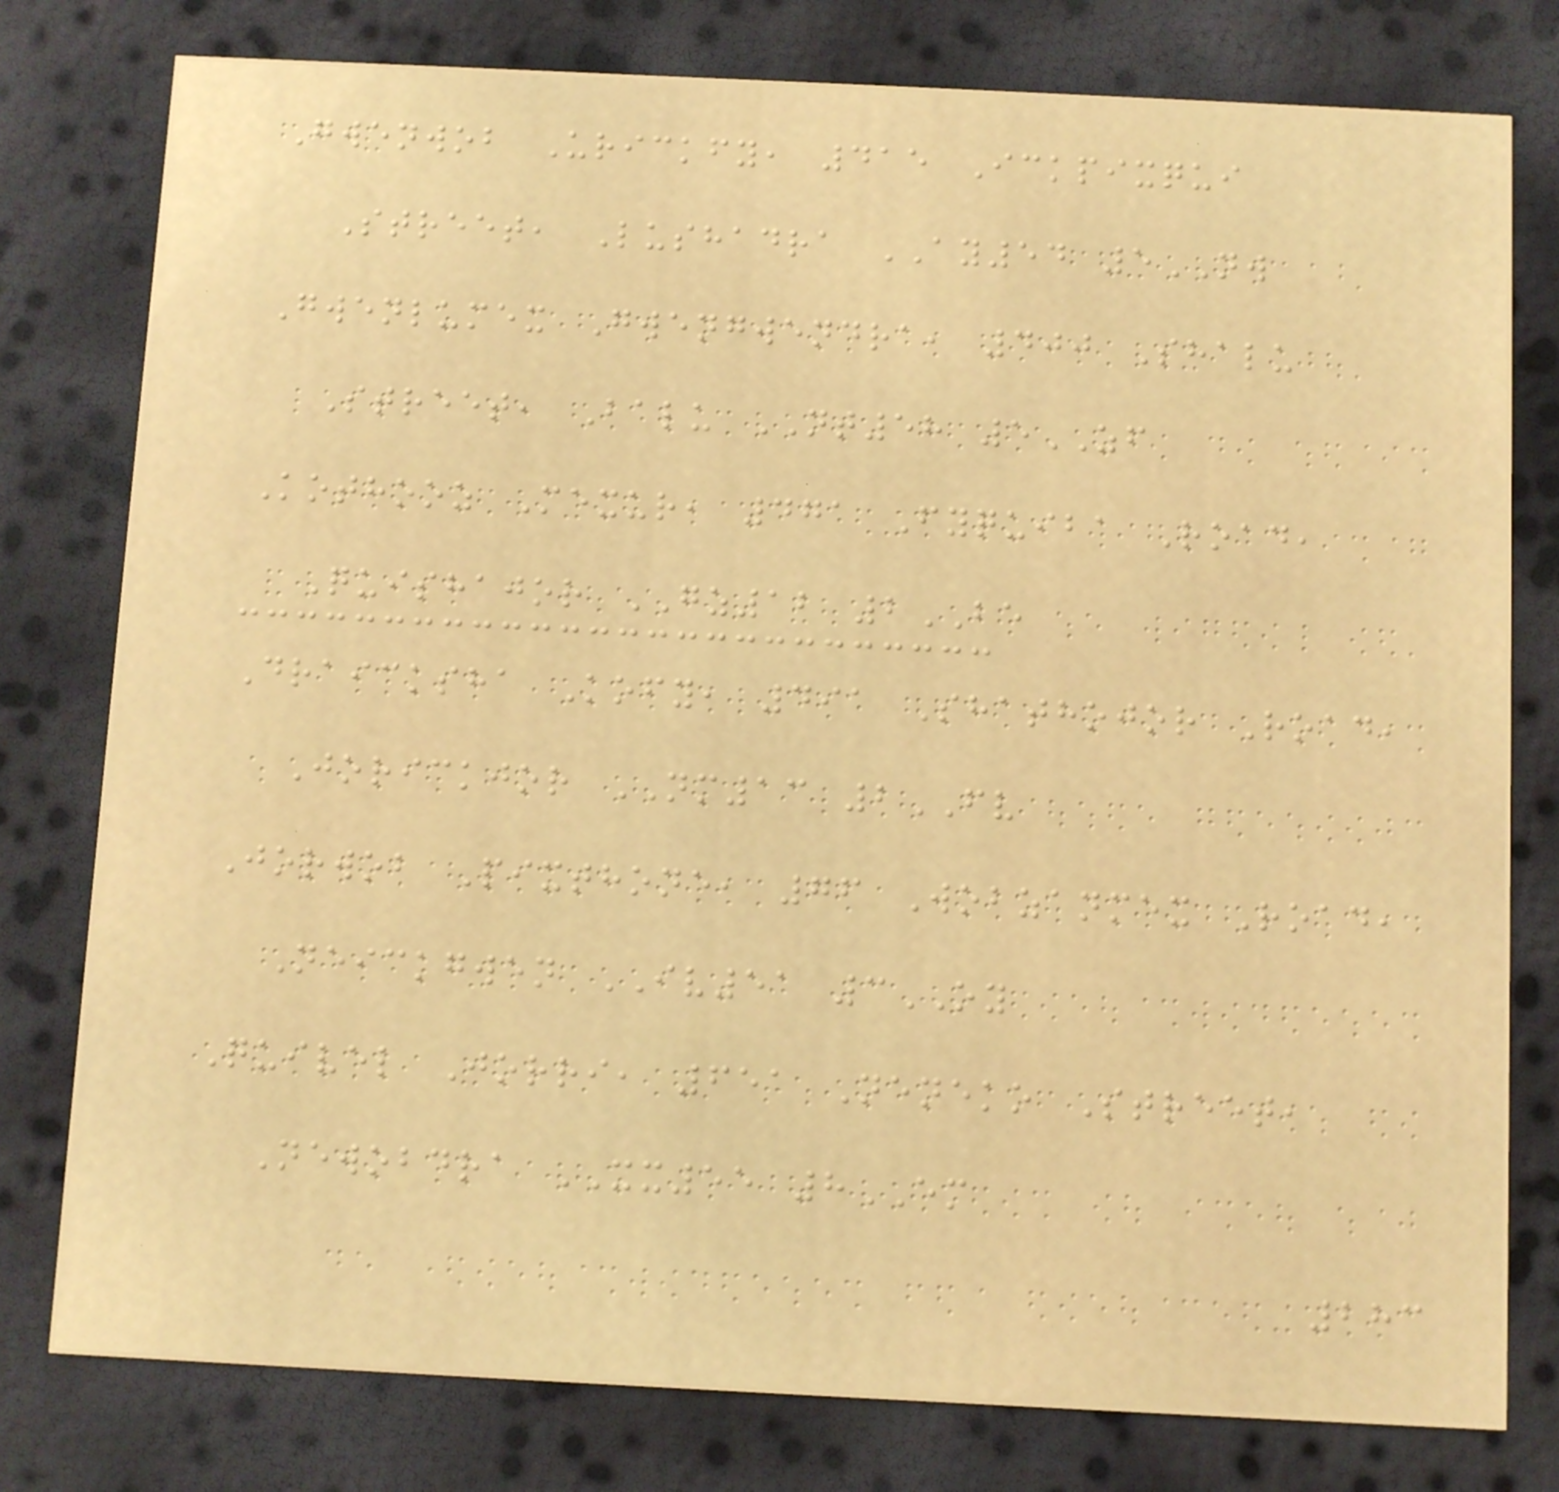Gwenwob Urickfy, 415 Ickpixqui
Street, Lushadra AY54 5NW
Gwenlumex Gwengwendra, 400 Shalu
Street, Balu NT58 5ZF
Kothooz Mexur, 471 Fyquiba Road,
Quishajor GZ12 2BE
Draicksha Kofy, 491 Shathojor Road,
Jorickjor NM13 2FV
Jorwob Pixthone, 76 Wobzanmex Road,
Neickgwen IV51 3OY
Quivel Jorri, 651 Neneko Street,
Newobdra XX55 8EM
283
